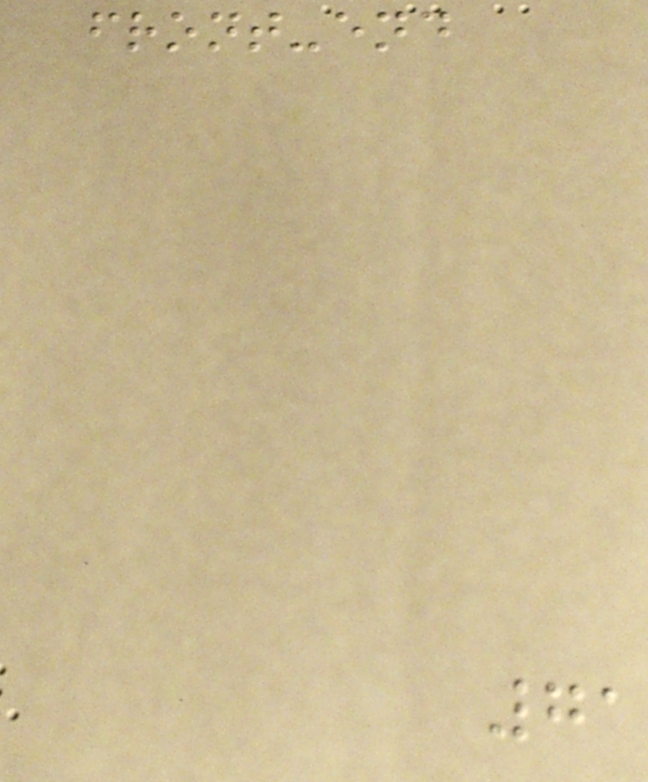front-end
71
